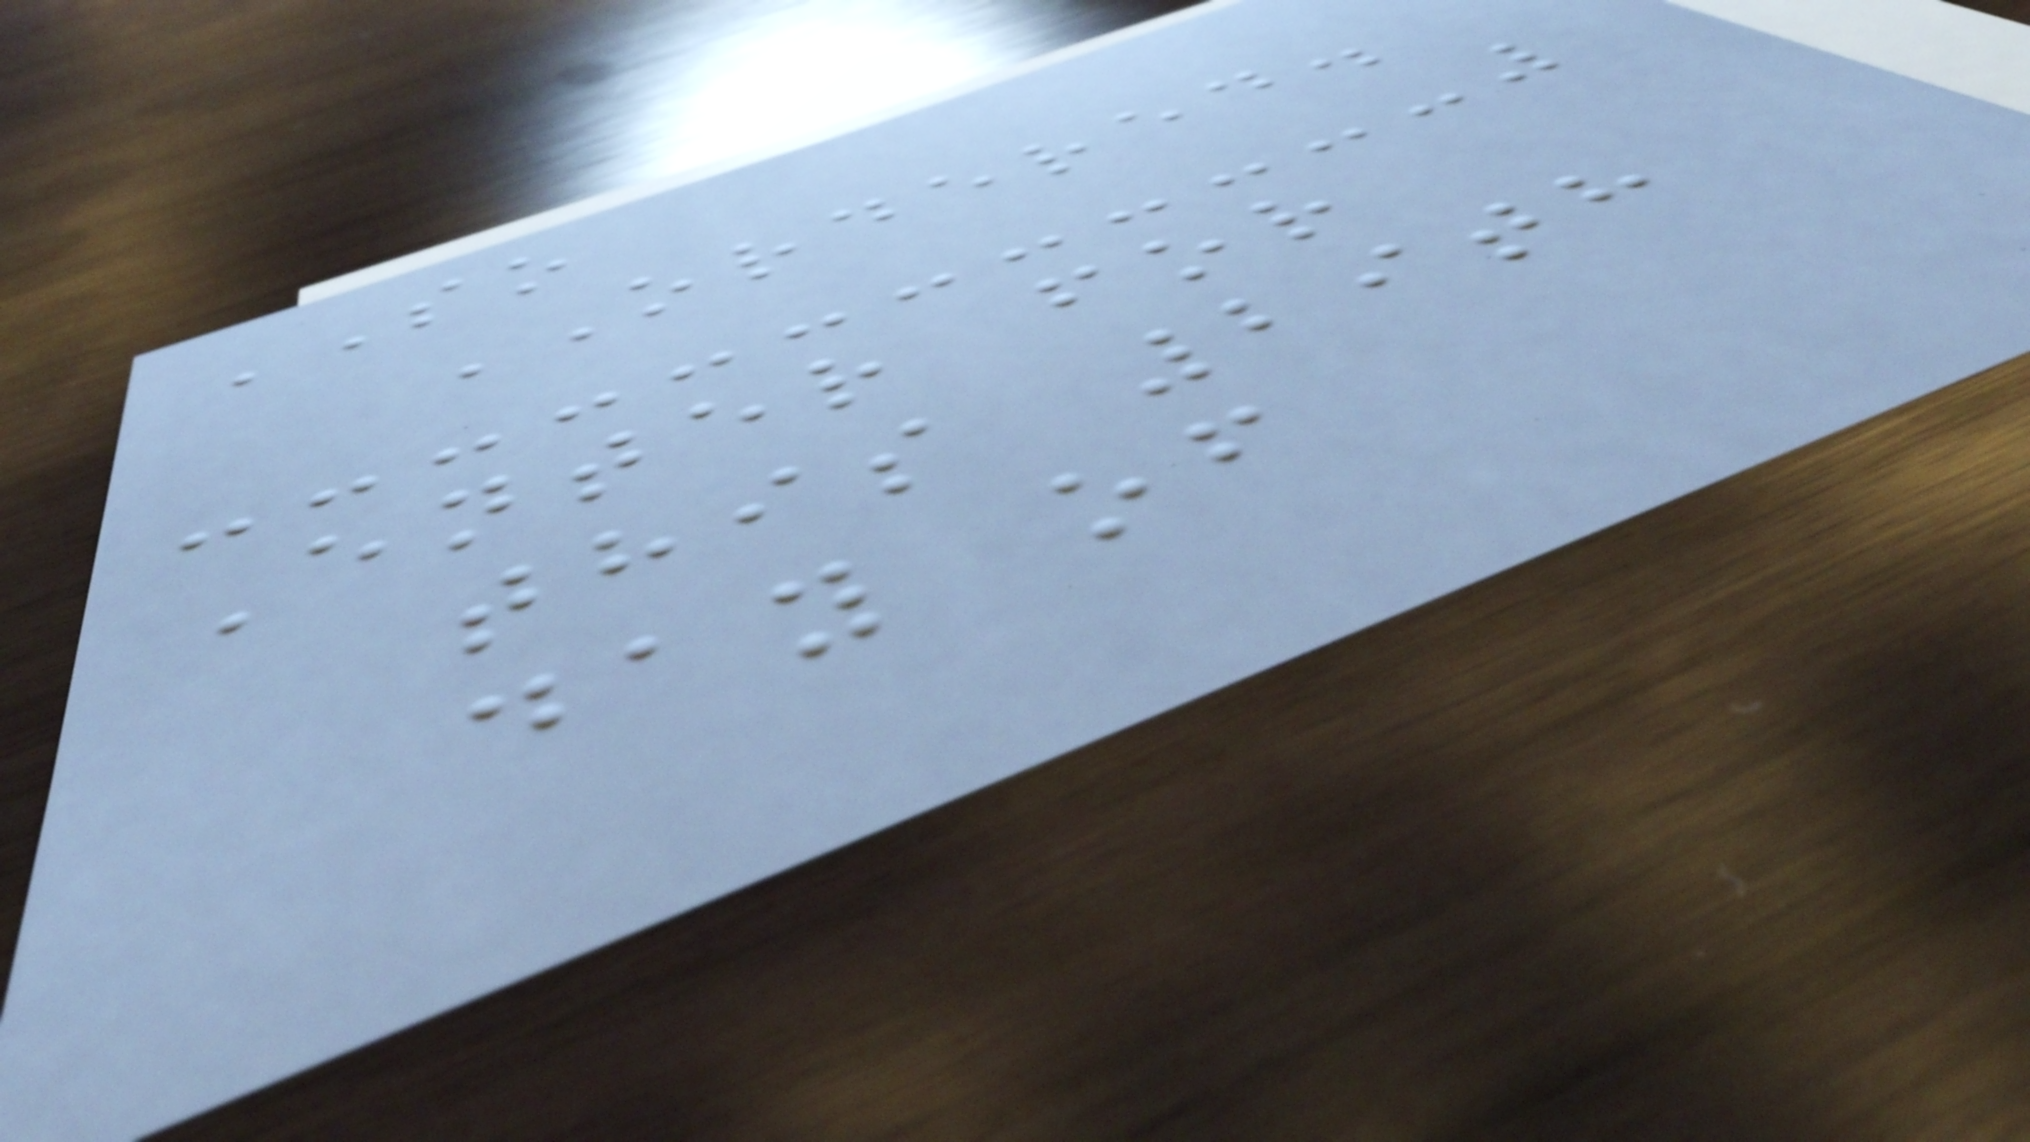SO
ORDERED.
Enter for
this 29th
day of
